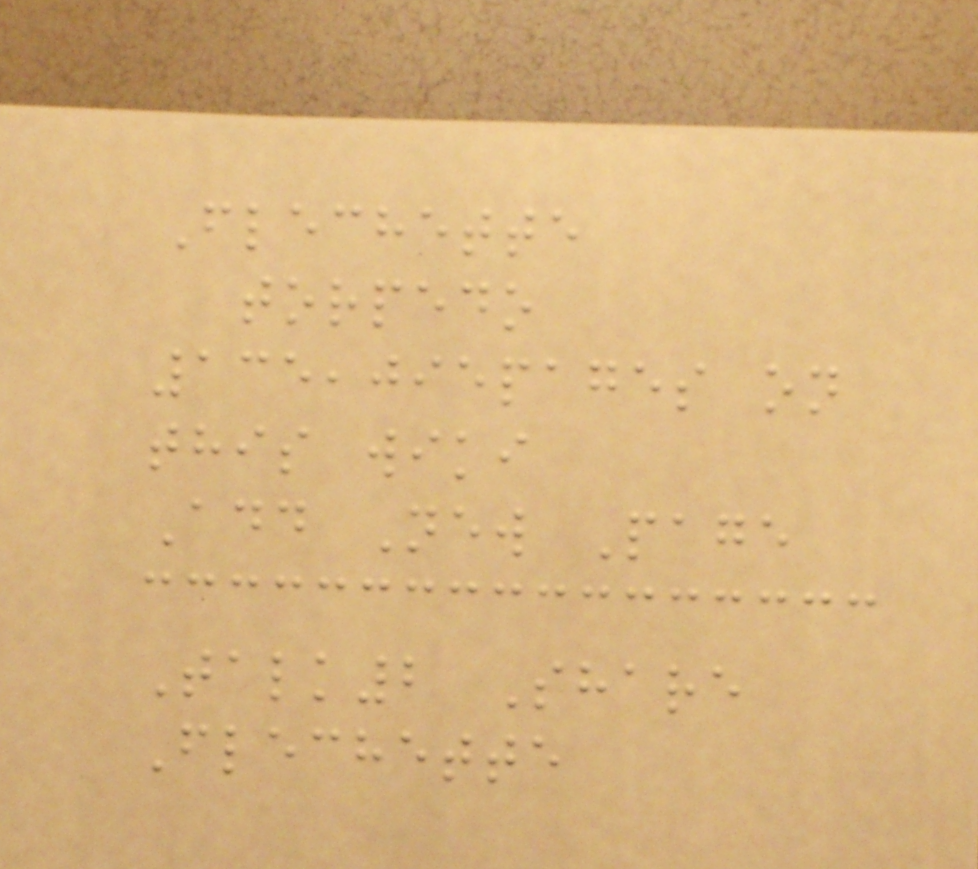Flechette
torpedo
135,095pages on
this wiki
Add New Page
Talk2 Share
Flechette
